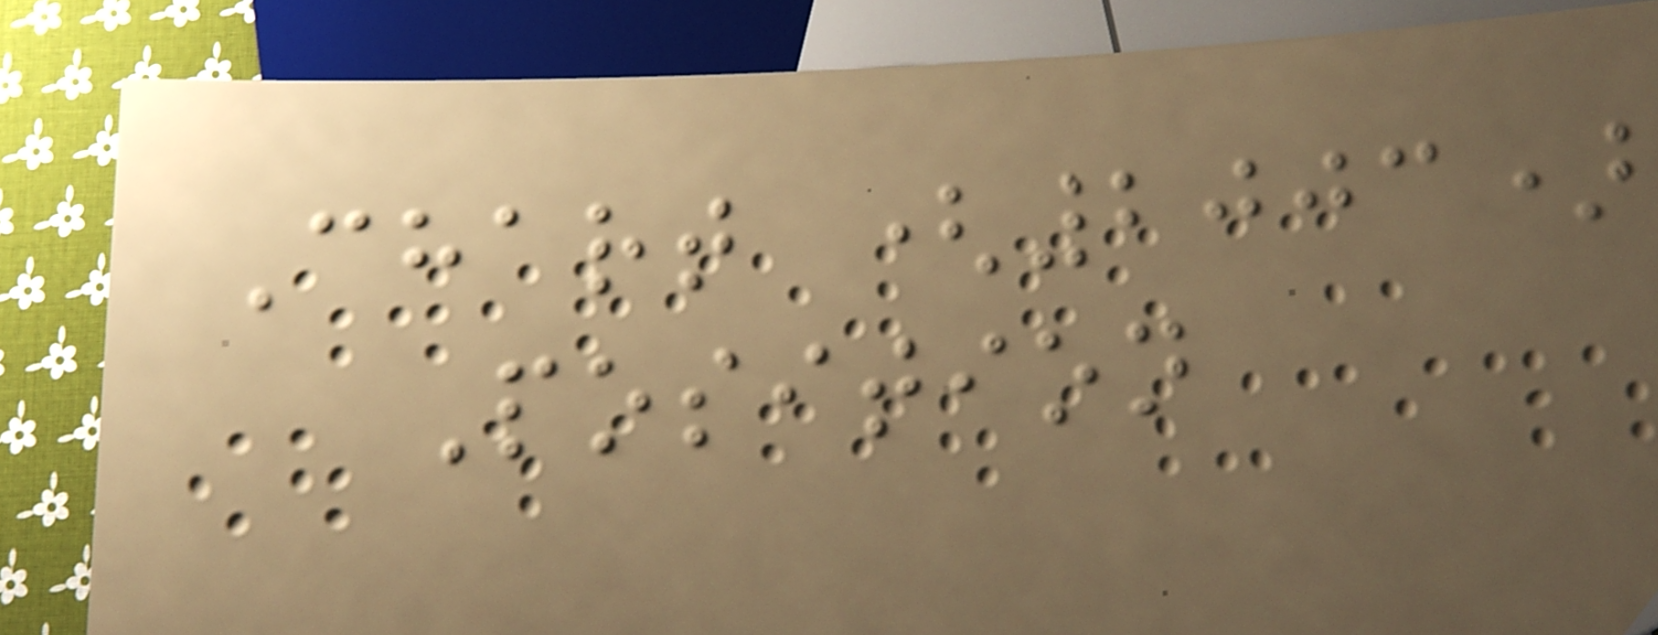Chart (2003)
Position
